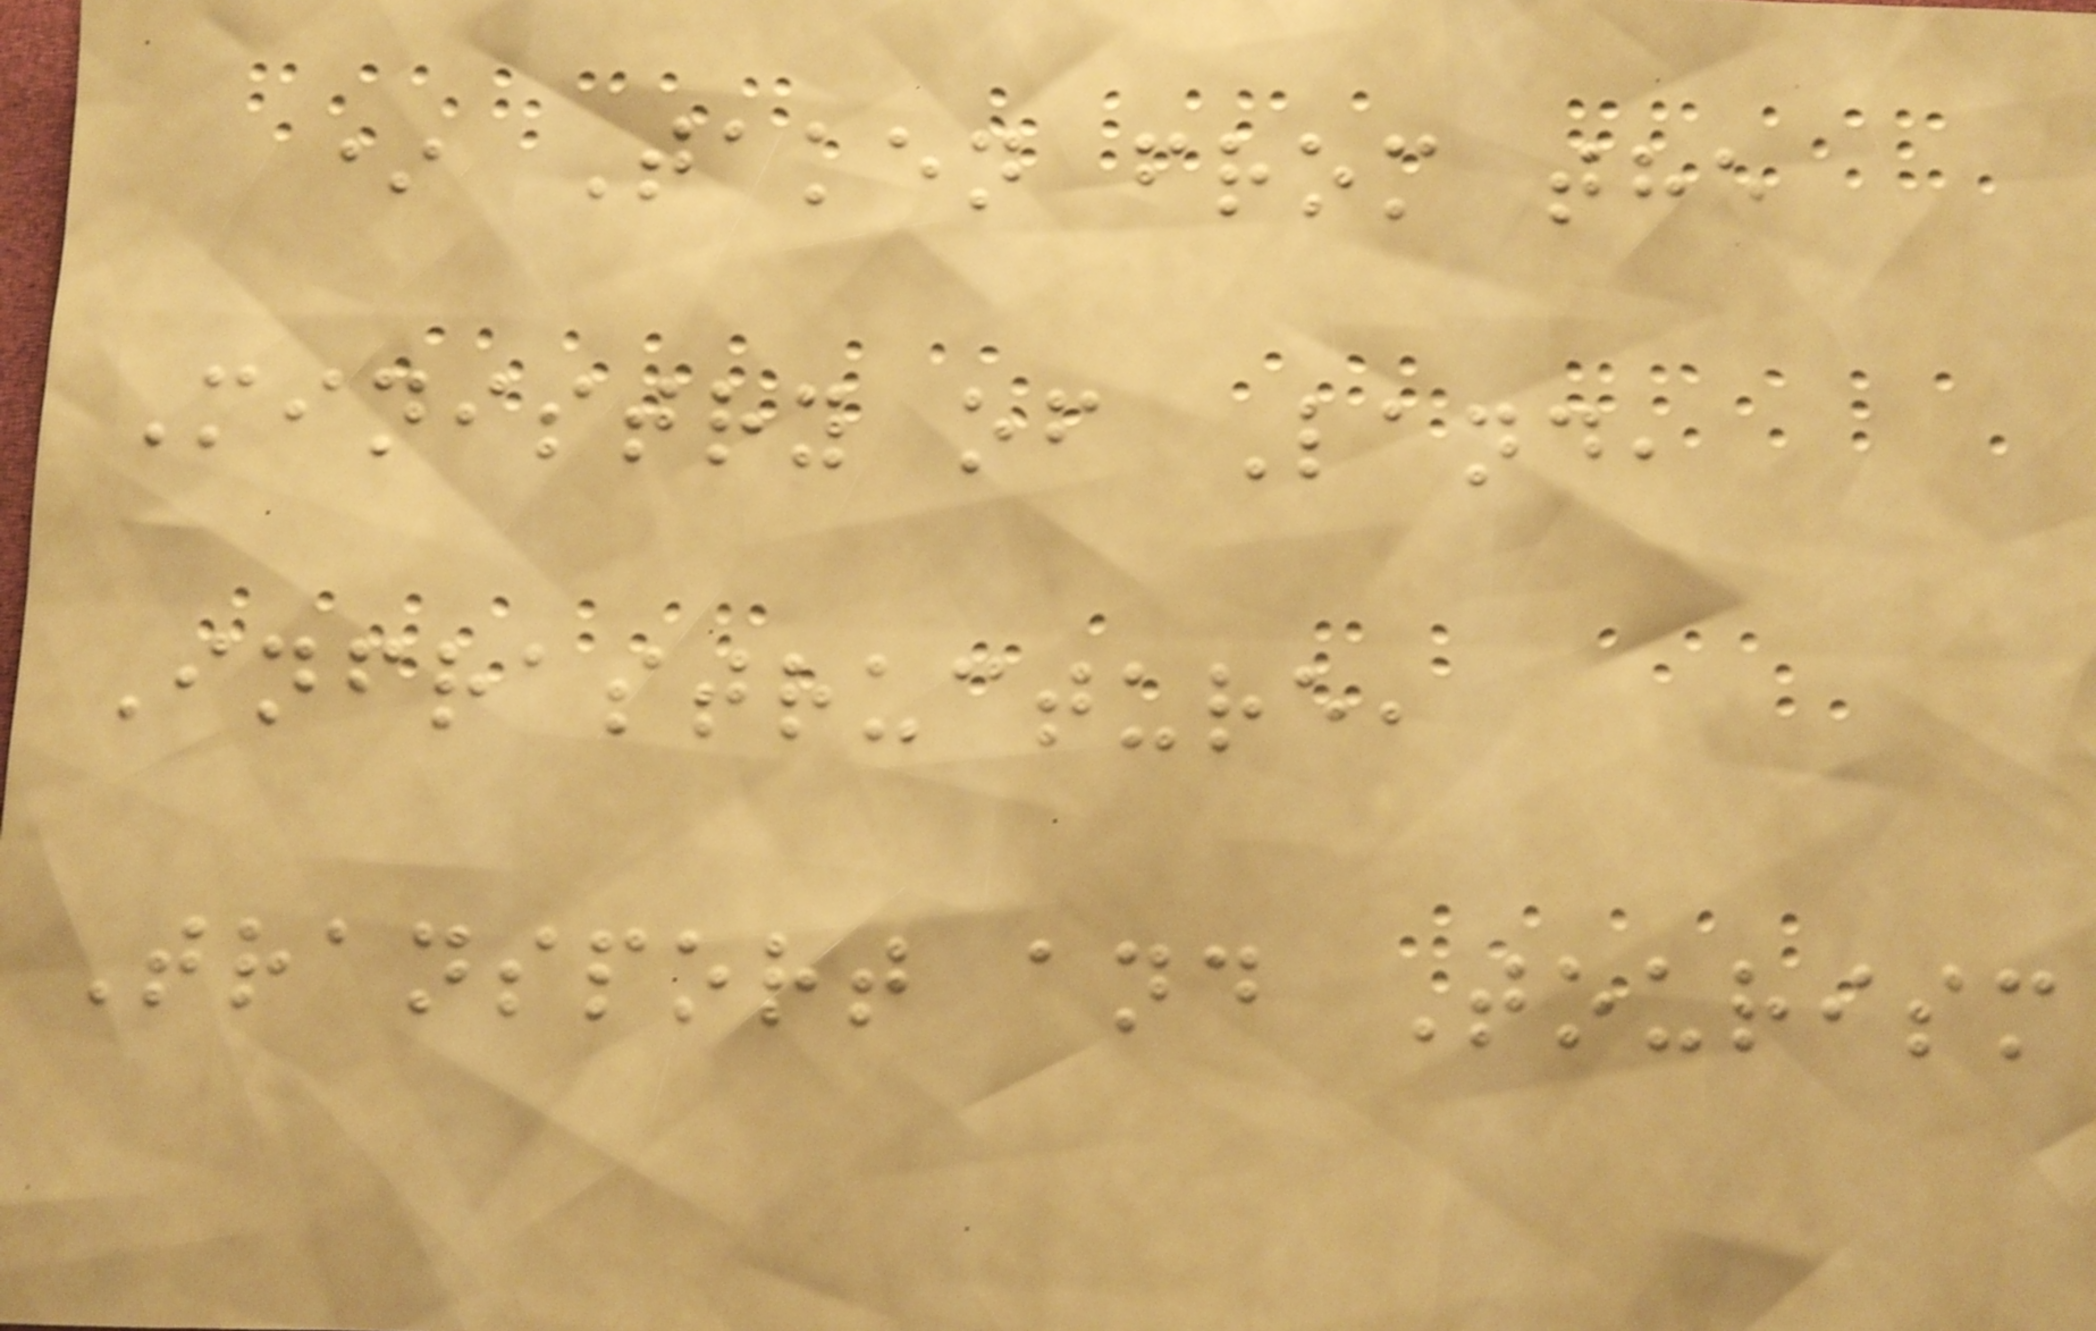* Taken from the
Ministry of Land,
Infrastructure,
Transport and Tourism
